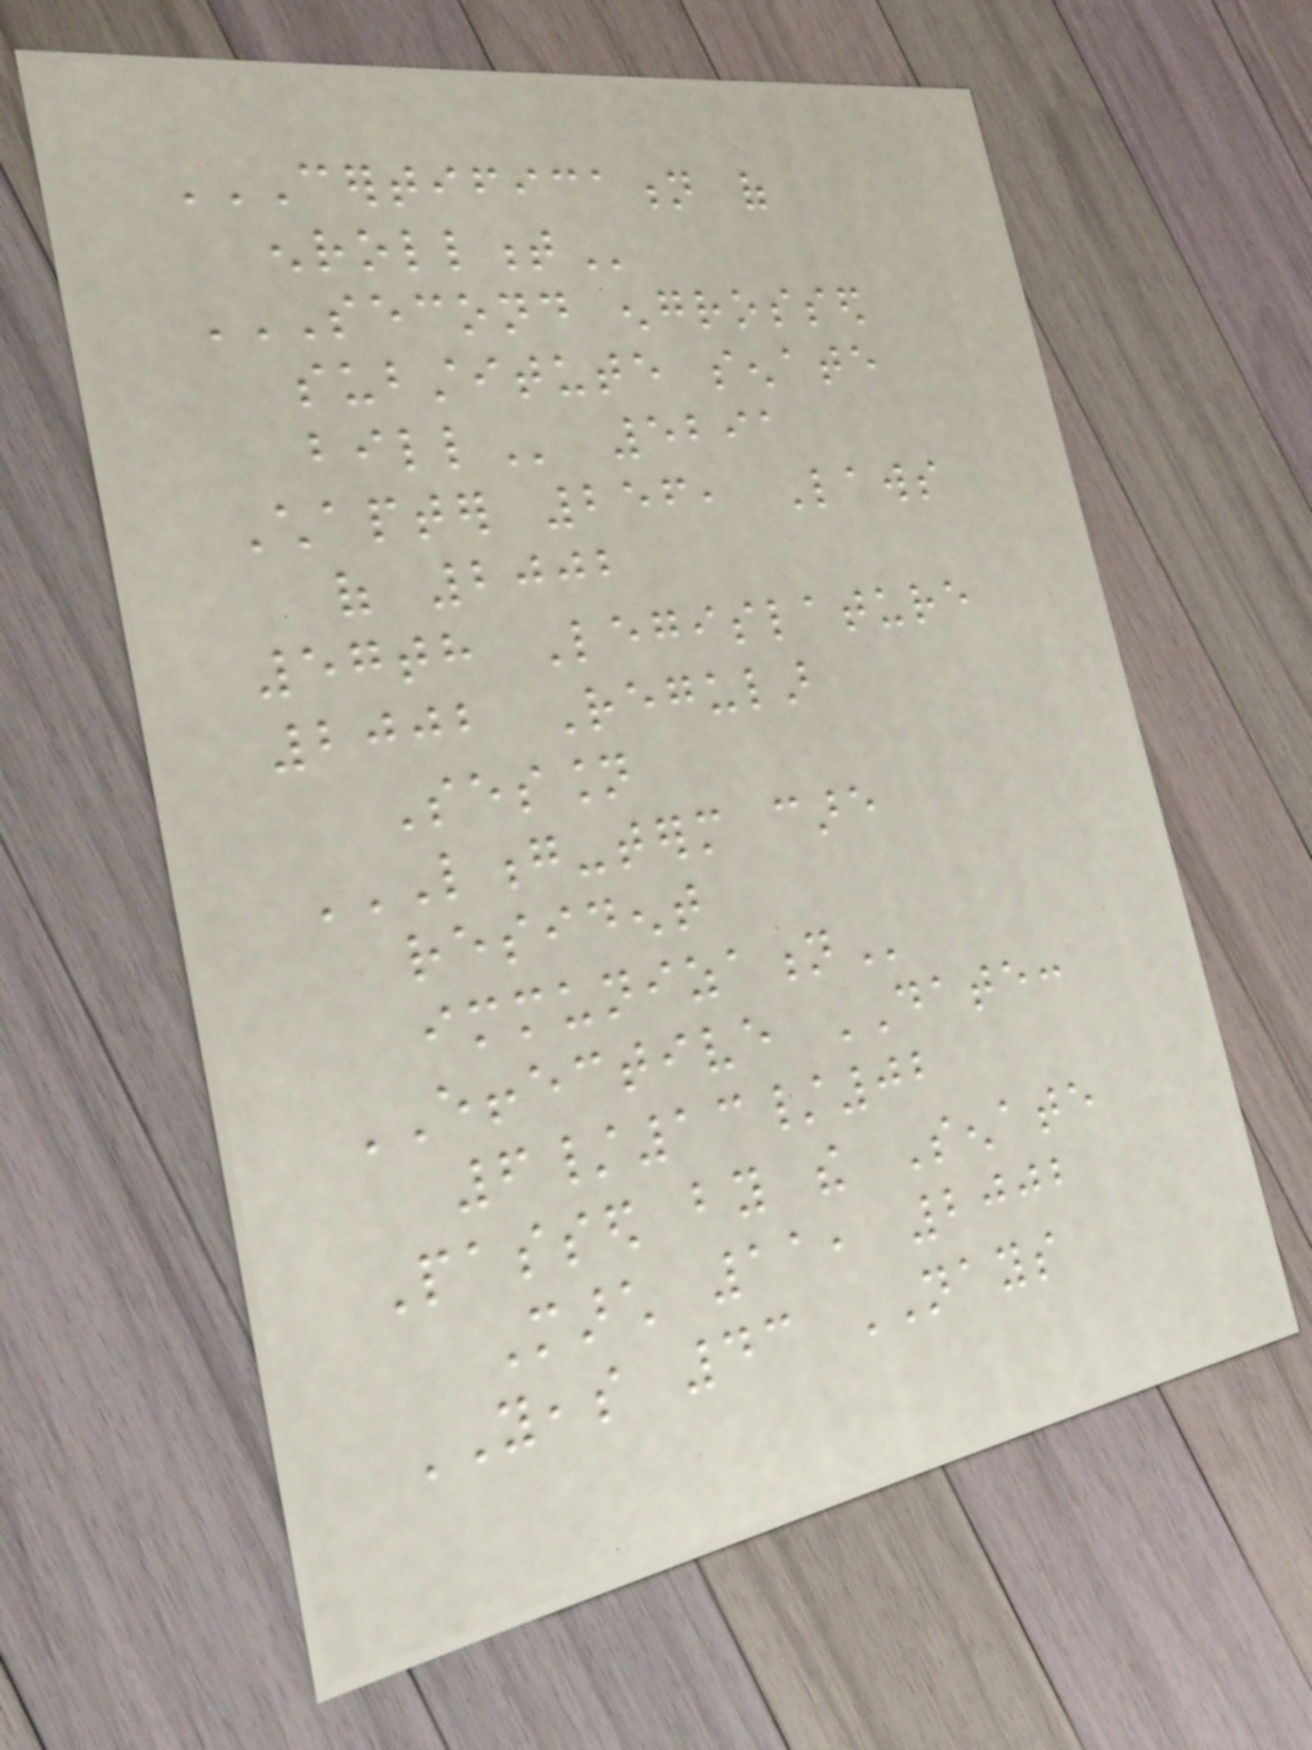CERTIFICATION OF
ENROLLMENT
SECOND ENGROSSED
SUBSTITUTE SENATE
BILL 5291
Chapter 256, Laws
of 2002
57th Legislature
2002 Regular
Session
LONG-TERM CARE
RESIDENT
IMMUNIZATION
EFFECTIVE DATE:
6/13/02
Passed by the Senate
March 11, 2002
YEAS 43 NAYS
